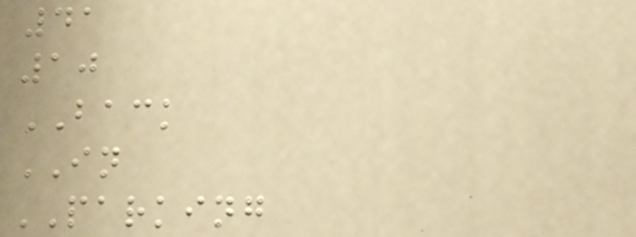41
10
BACK
IN
PARKING
